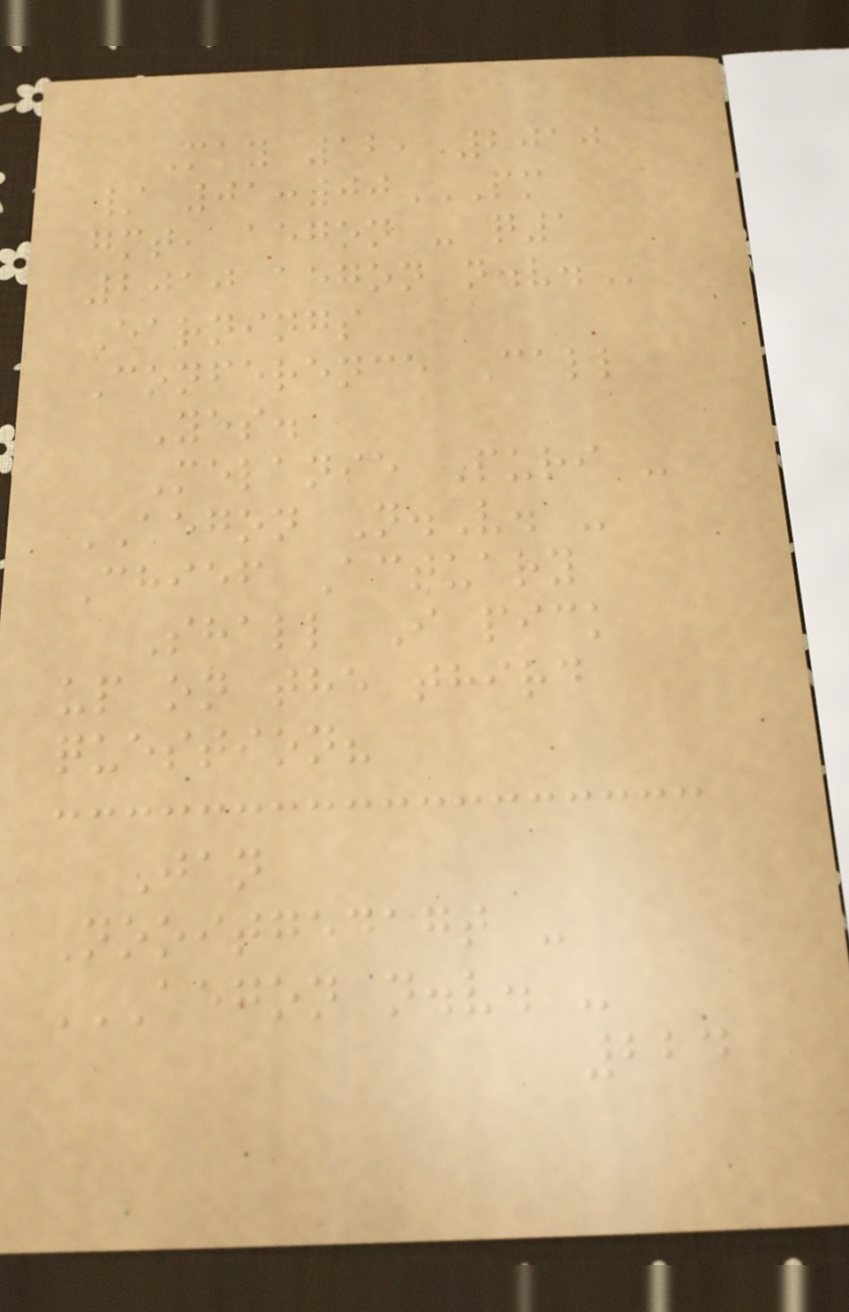May 12, 2010
/ 01:00PM
GMT, AEGON - Q1
2010 AEGON N.V.
Earnings
Conference Call
Yes.
Melanie Puri -
AEGON N.V. -
Chief Actuary
Shall I pick
up on the third
question?
Jan
Nooitgedagt -
AEGON N.V. -
224
